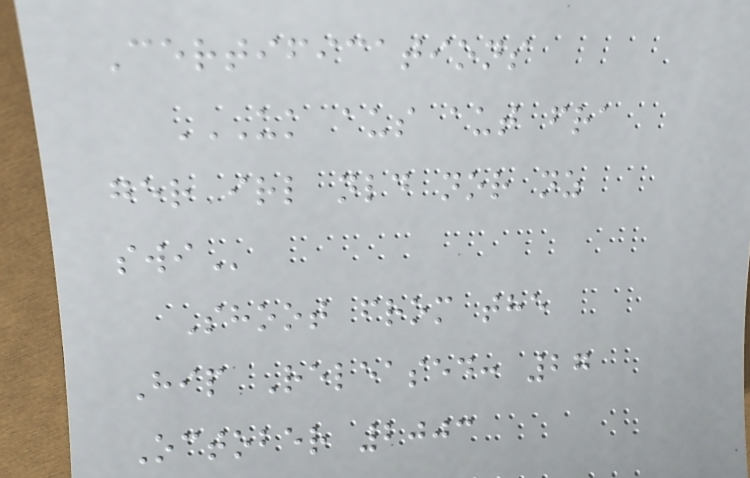Certifications
UK AUS AUT FRA
GER IRL NLD NOR NZ
SWI
Shoot from the
Hip Released: 27
October 2003
